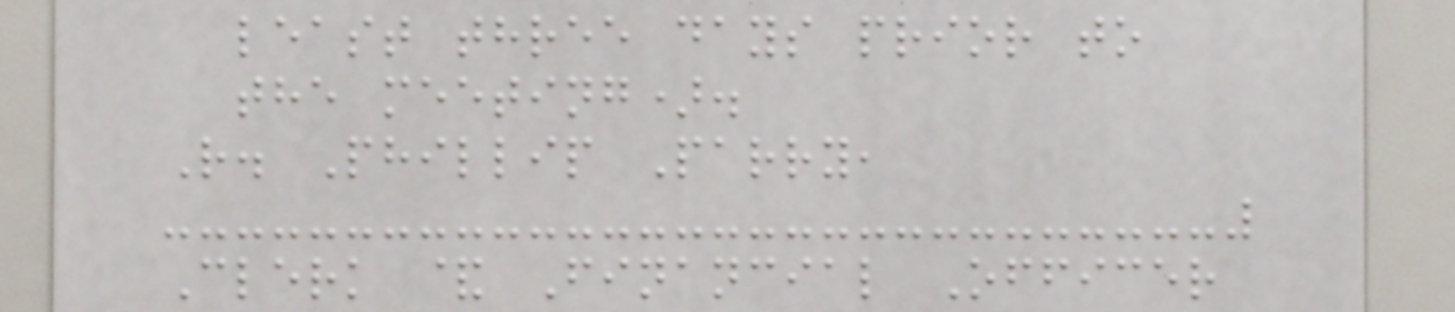least three days prior to
the meeting).
R. Phillip Parry,
Clerk & Financial Officer
